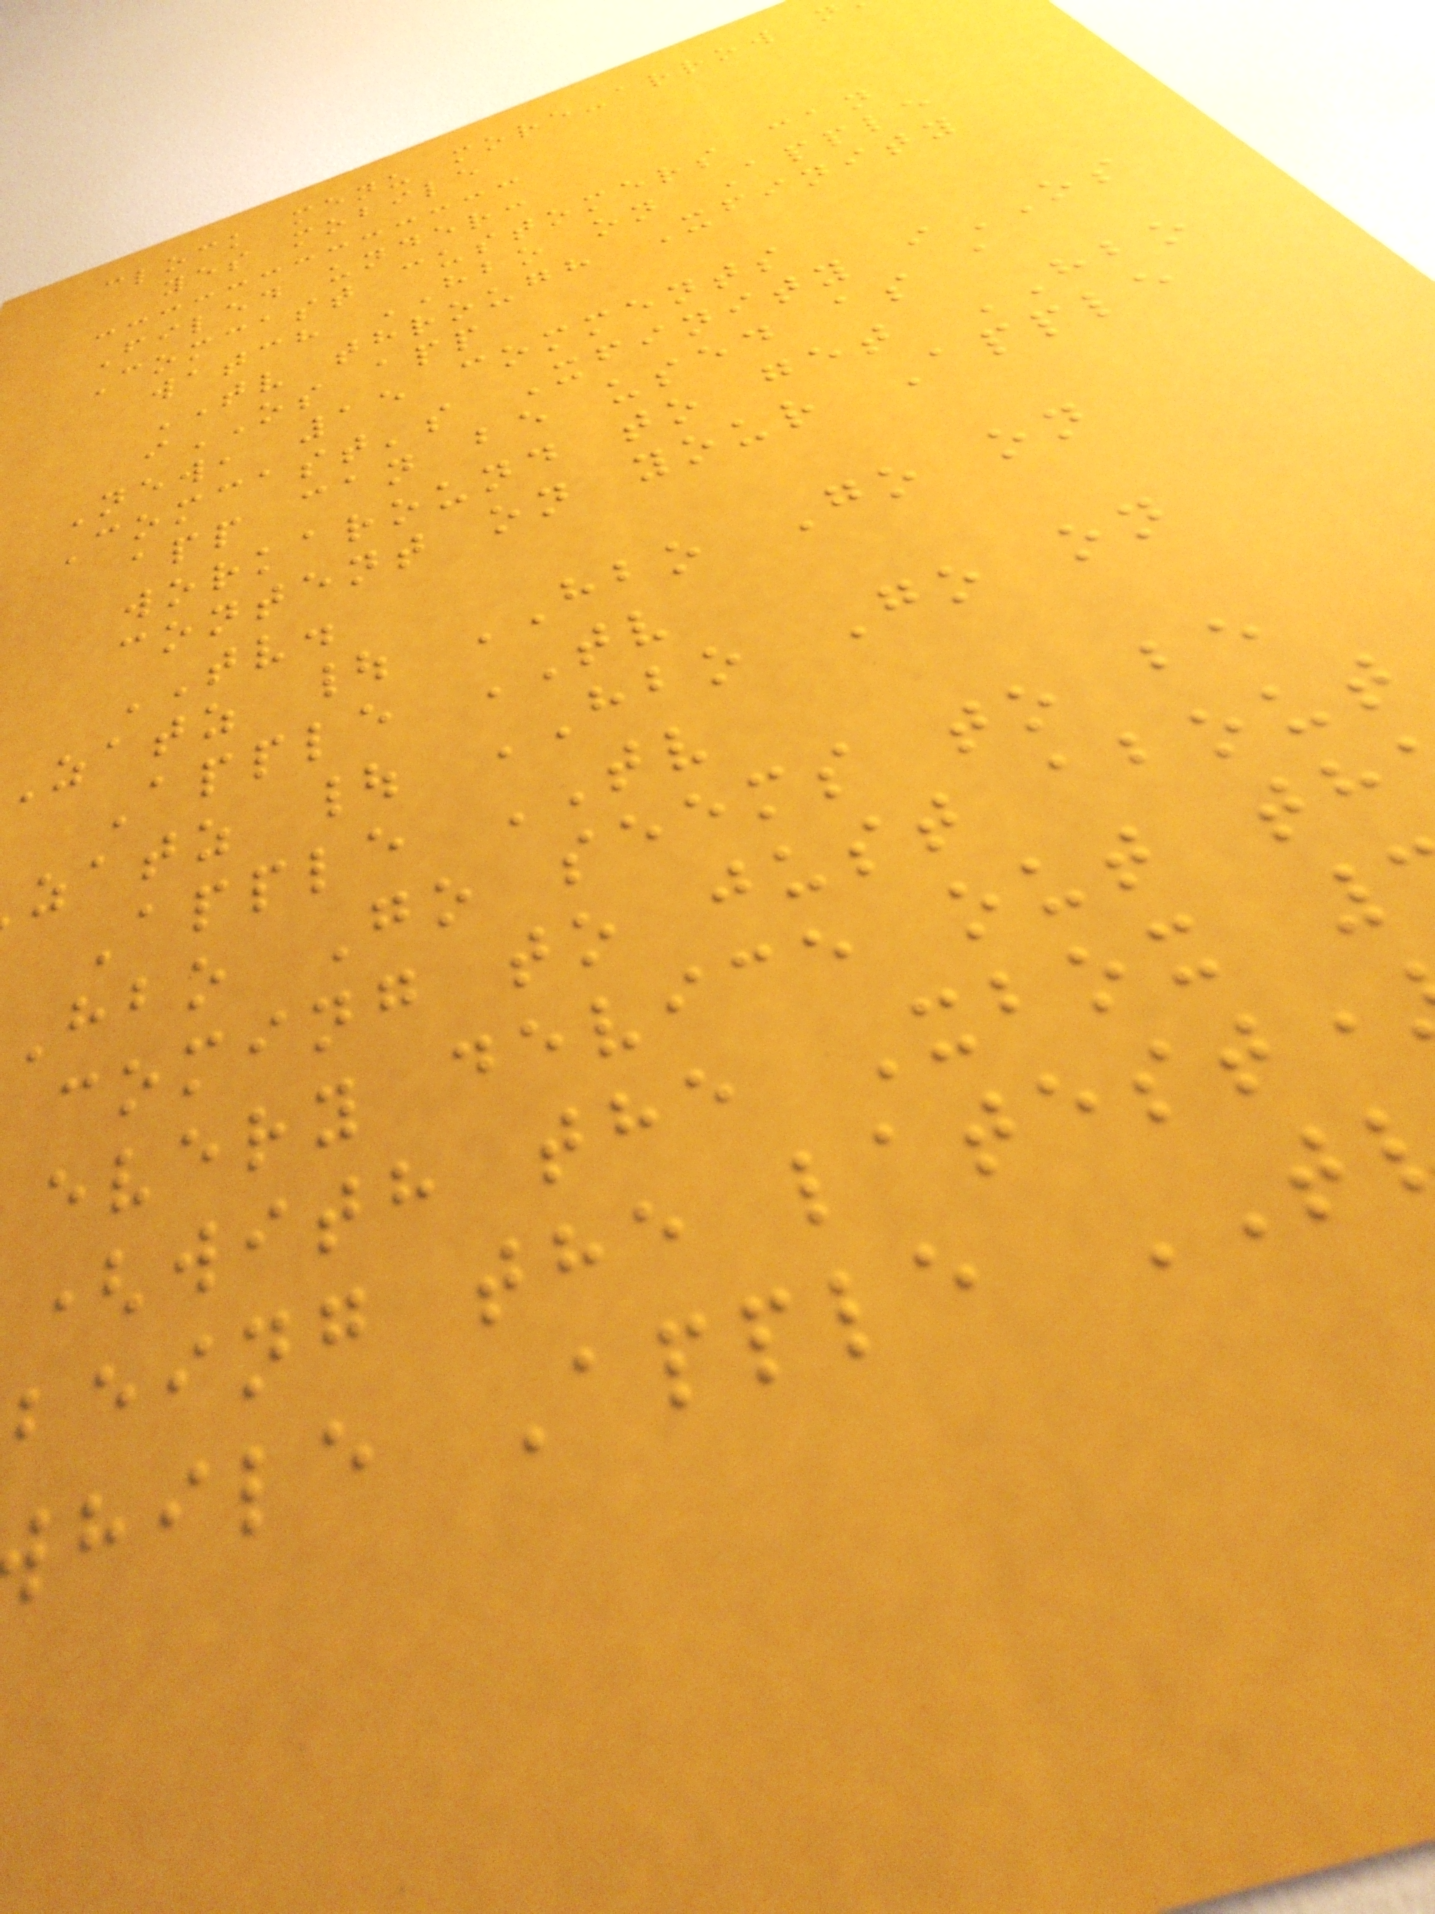clock menu more-arrow n
yes mobile
Filed under:
Comcast customers can
watch HBO on Apple
TV through Xfinity
iOS app
New, 15 comments
Comcast's Xfinity iOS
app can be used as a
workaround to get HBO
content on your Apple
TV.
Zatz | HBO Go on
Apple TV
zatz | HBO Go on
Apple TV
hbo Go seems to be
coming to just about
every device out th
(with the Xbox
being the latest
hile Apple
